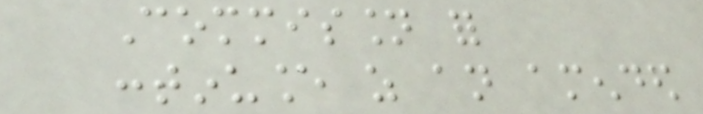Commission for
continuance as an amended
